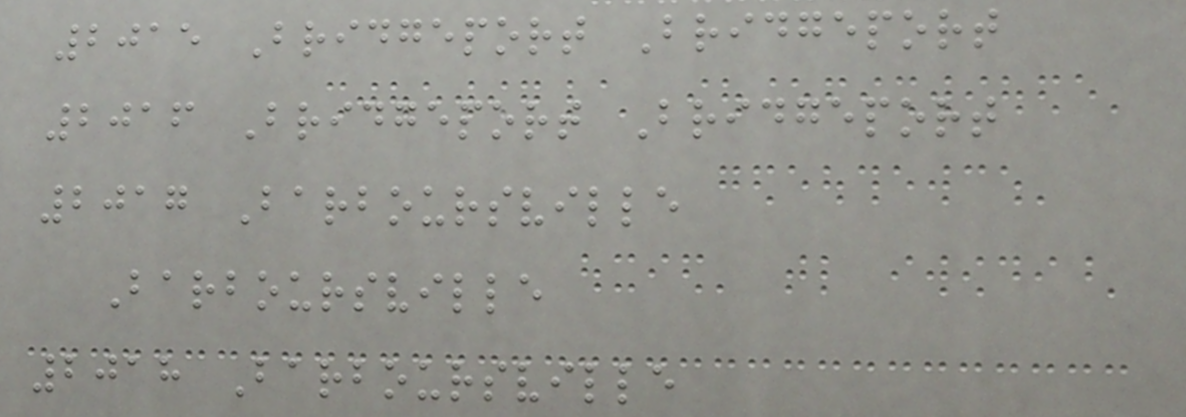2015 Bridgeport Bridgeport
2016 Bridgeport Bridgeport
2017 Barboursville
Barboursville
2018 Barboursville
